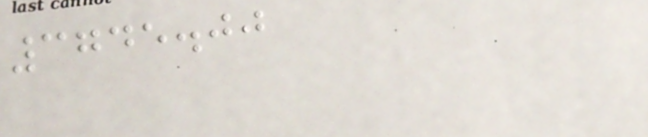3745.00
